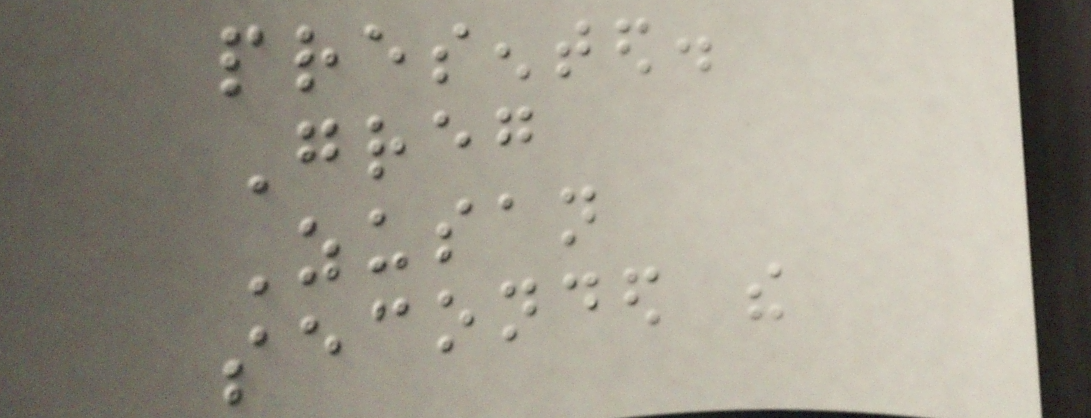presented.
Greg
Zusan
seconded the
